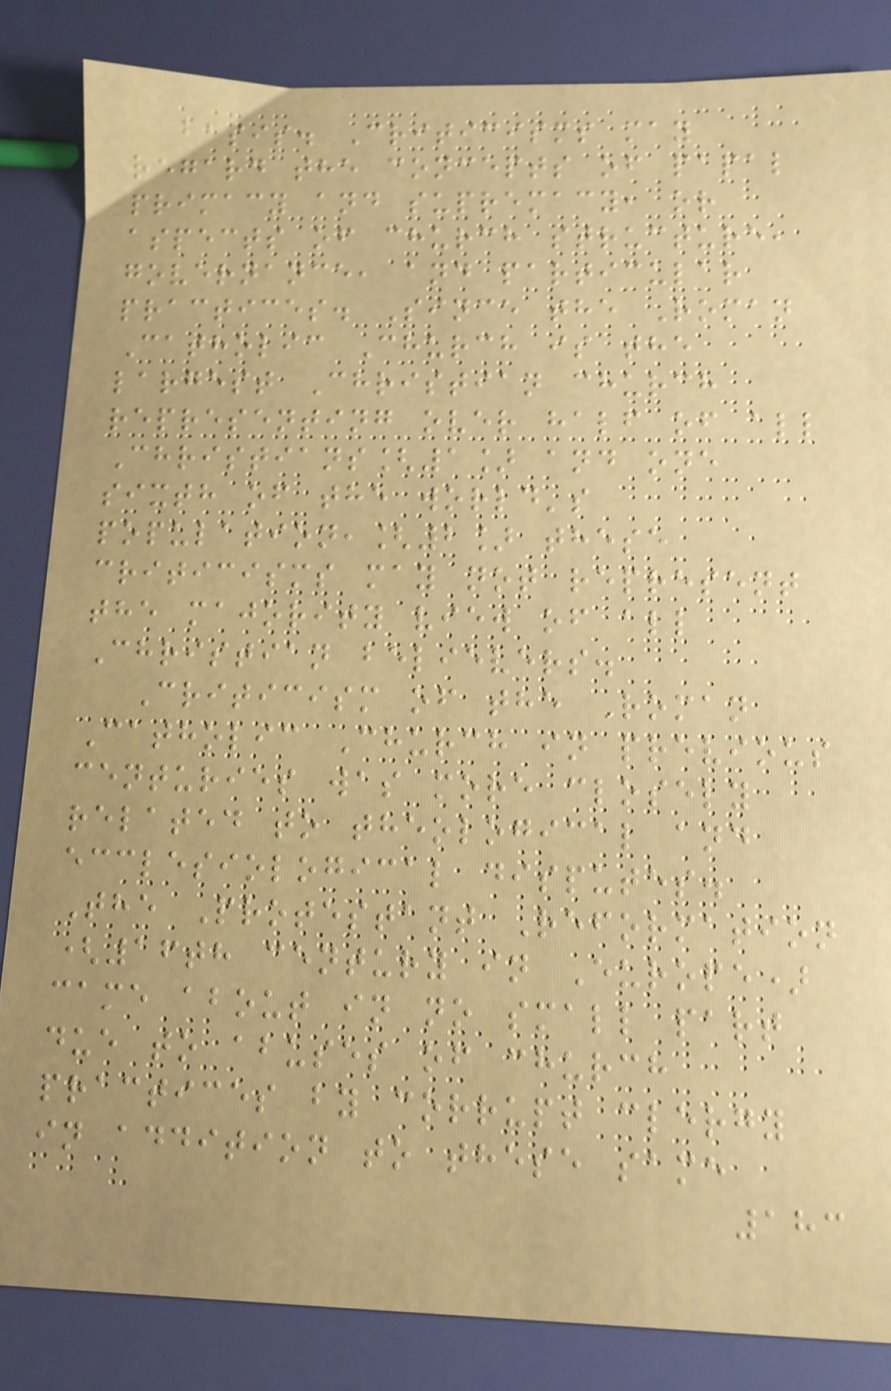basis. Criticisms may
regard the concepts of papal
primacy and supremacy, or
aspects of church structure,
governance, and particular
practices. Since the Roman
Catholic Church is the
largest Christian church
representing over half of all
Christians[1] and one
sixth of the world's
population,[2] these
criticisms may not represent
the majority view of all
Christian believers.
Criticism of the Roman
Catholic Church in previous
centuries was more closely
related to theological and
ecclesiological disputes.
The Protestant Reformation
(16th century in Europe)
came about in no small part
due to abuses of church
practices by corrupt clergy
in addition to these same
183
